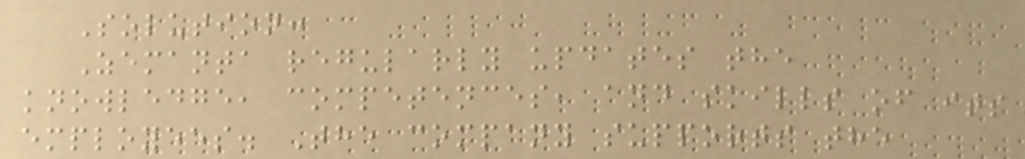Solution:
Zemanta regularly updates the
knowledge, competences, and skills of its
employees. The company supports the
